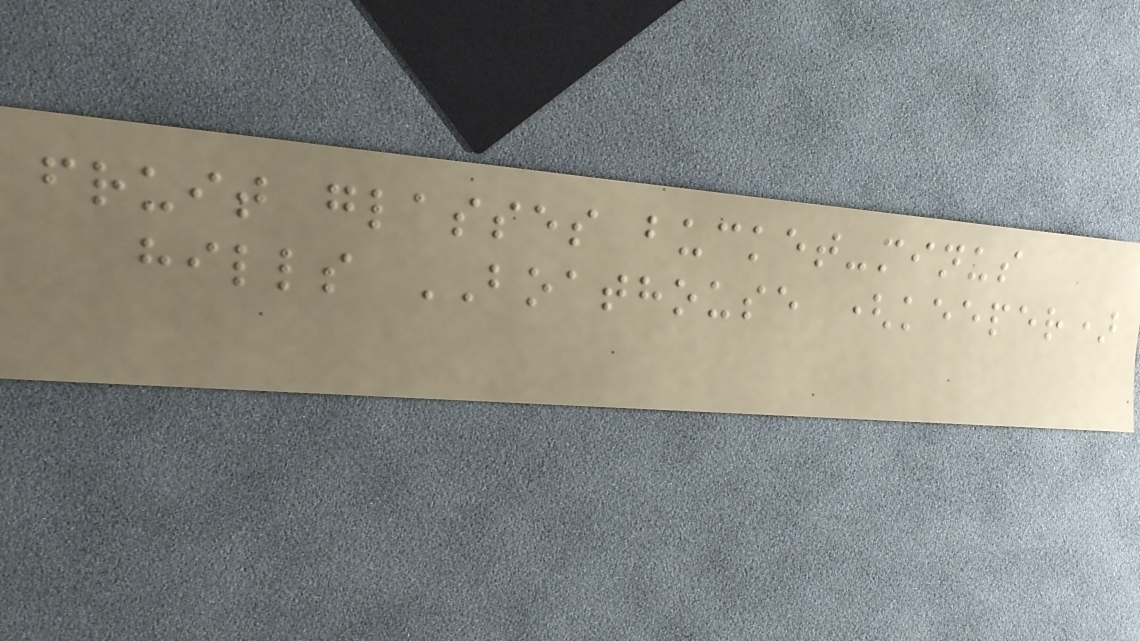fruit glasses bucket-minus
hills BOATHOUSE (keeper)
